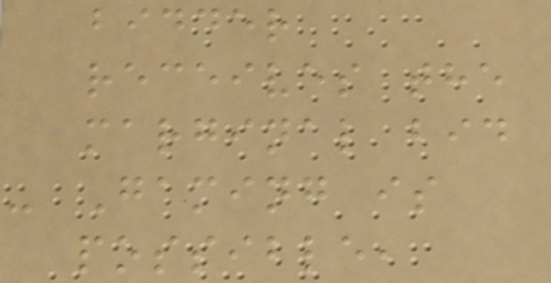bidder
receives the
marginal bid
- Gaming is
possible,
